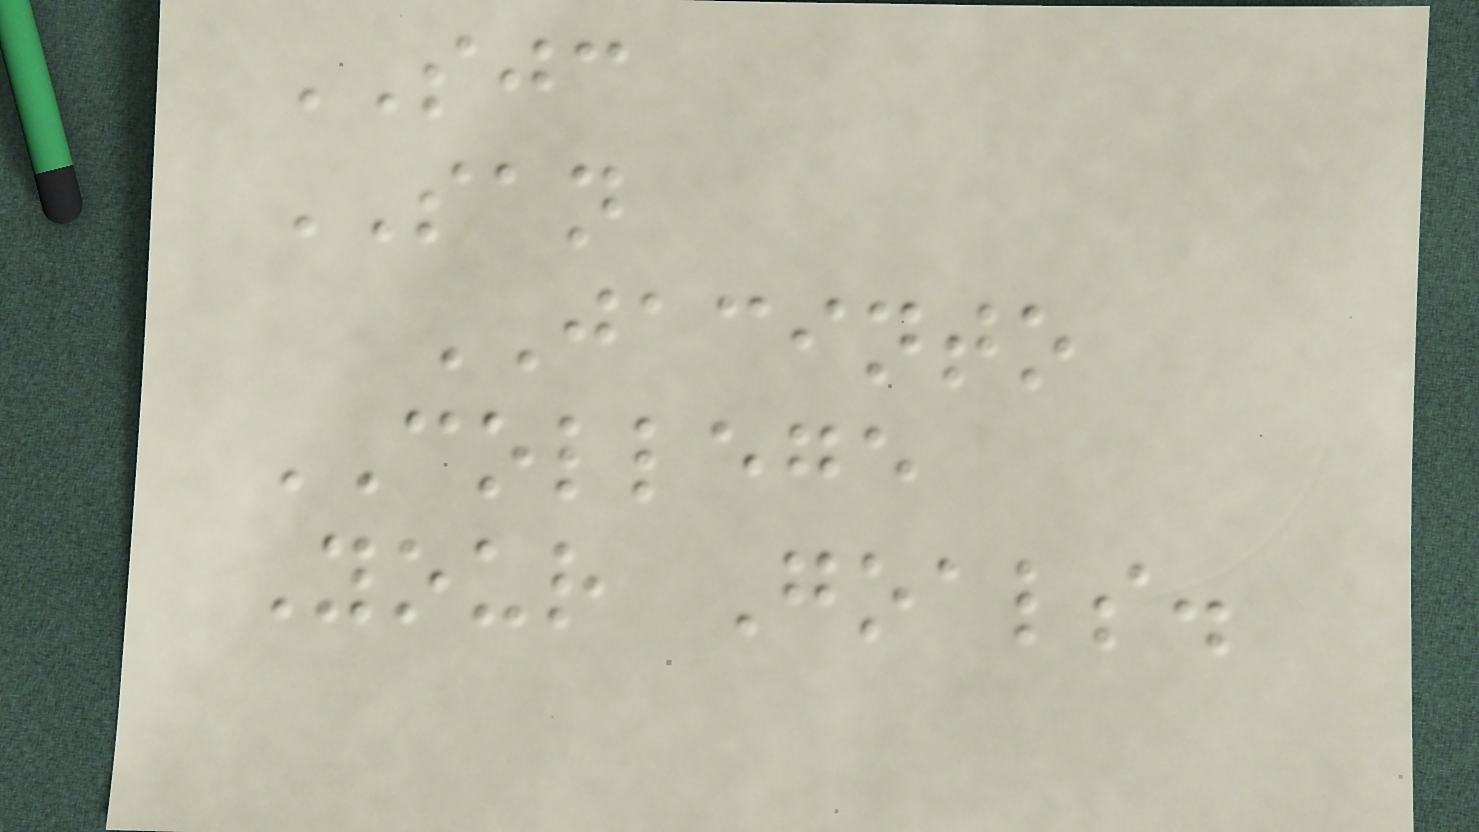SJC
SAN
JACINTO
COLLEGE
Your Goals.
